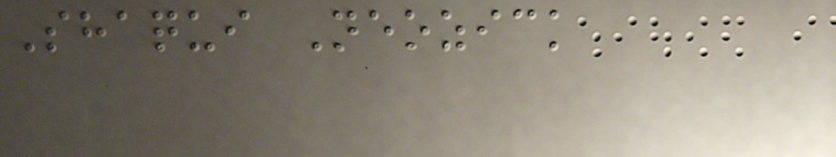Shaqui Neozick
